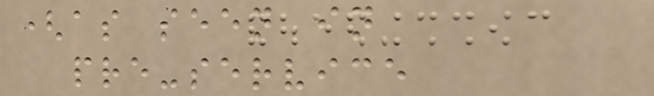(as seen in
pre-service
